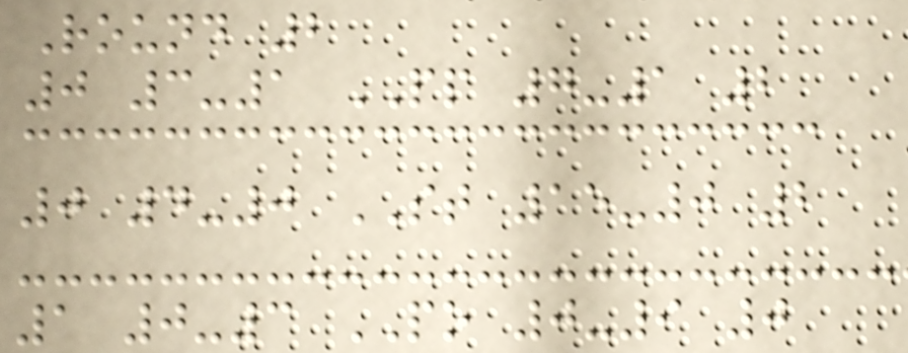Round 2
0 3-1 PP 7-1 2
0 4-0 ST 15-0 2
1 0-3 PO 0-9 0
